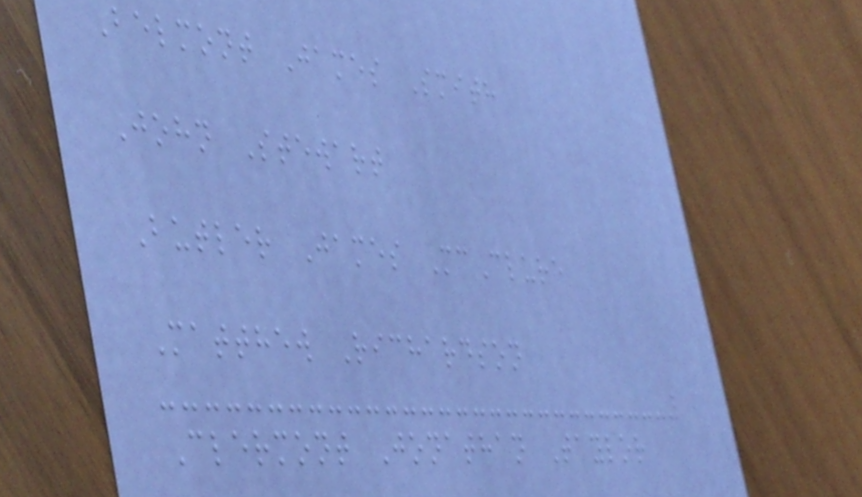Belmont James Smith
John Stewart
Butler James McClure
Matthew Richardson
Clermont Jonathan Taylor
